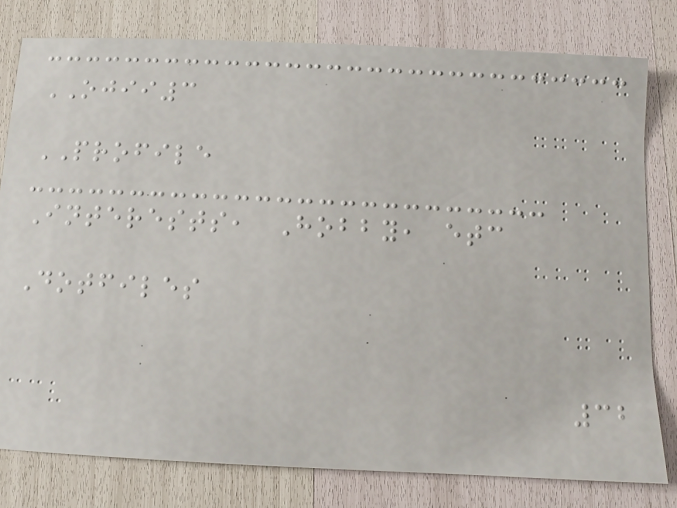OJII3
PROFILE
Interests, Hobby, etc
Dotfiles
32
